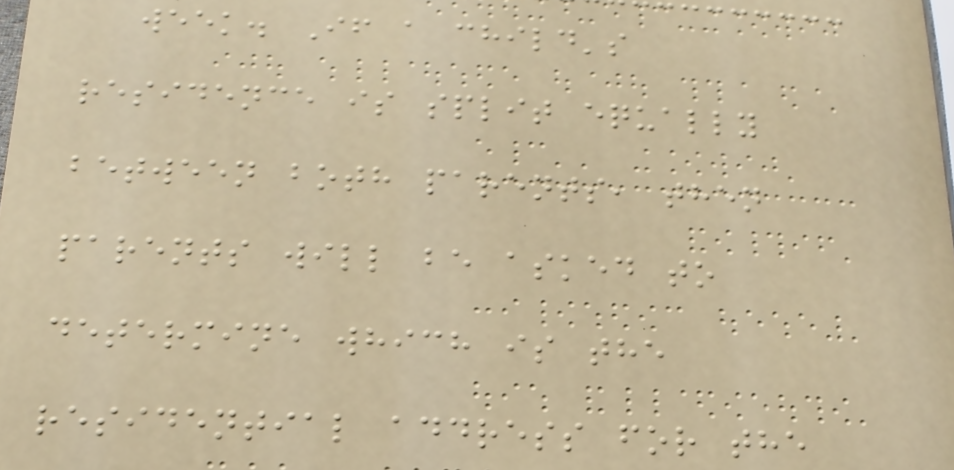week. If a child's
residence is split equally
between both parents, then
parents will be asked to
determine which is the
residential address for the
